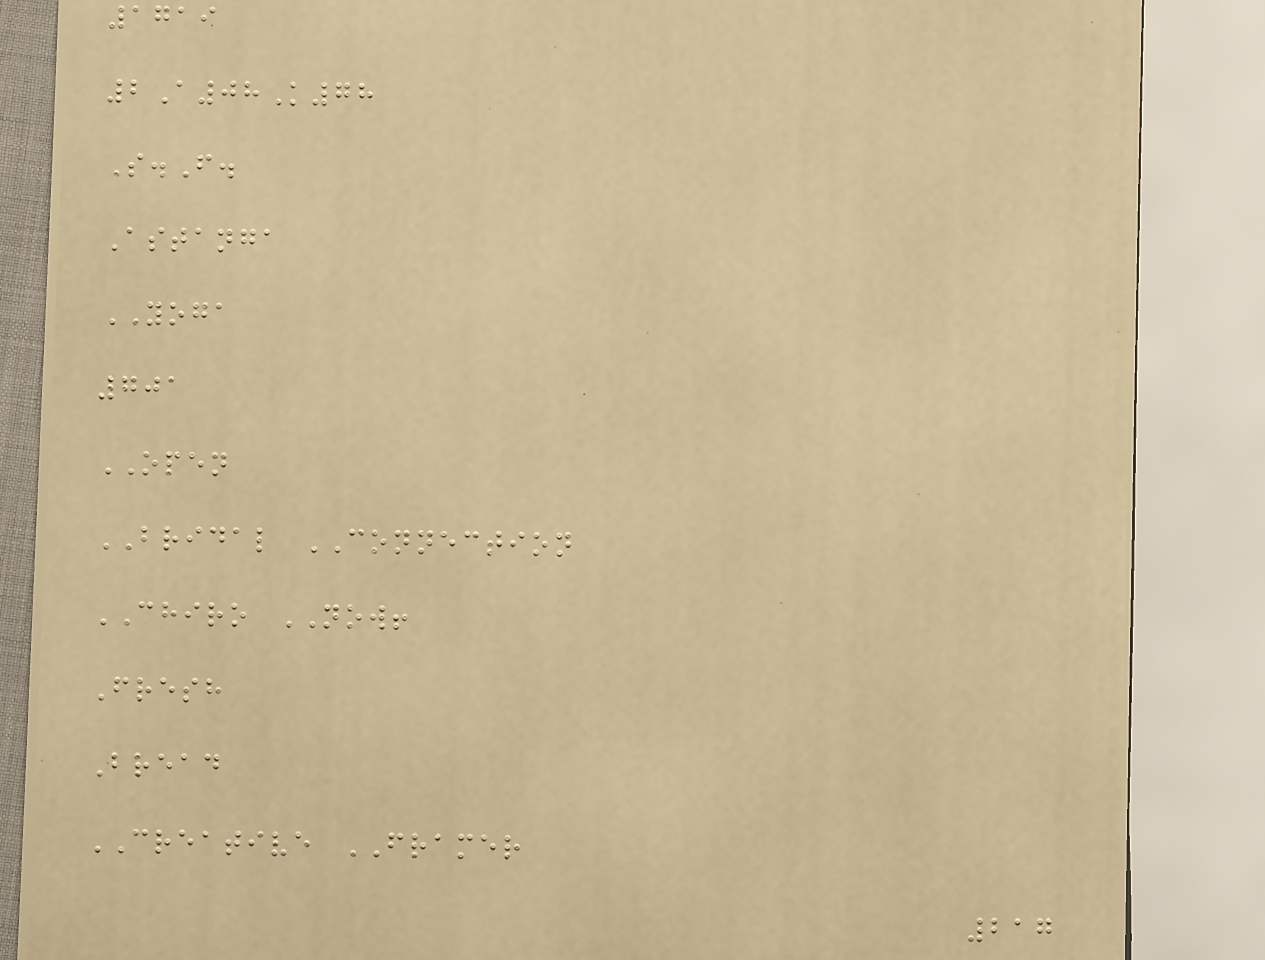1719
2A08K78
S.F.
Astanga
YOGA
701
OPEN
BRIDAL CONNECTION
CHIRO NOW!
Fresh
Bread
CREATIVE FRAMER
217
